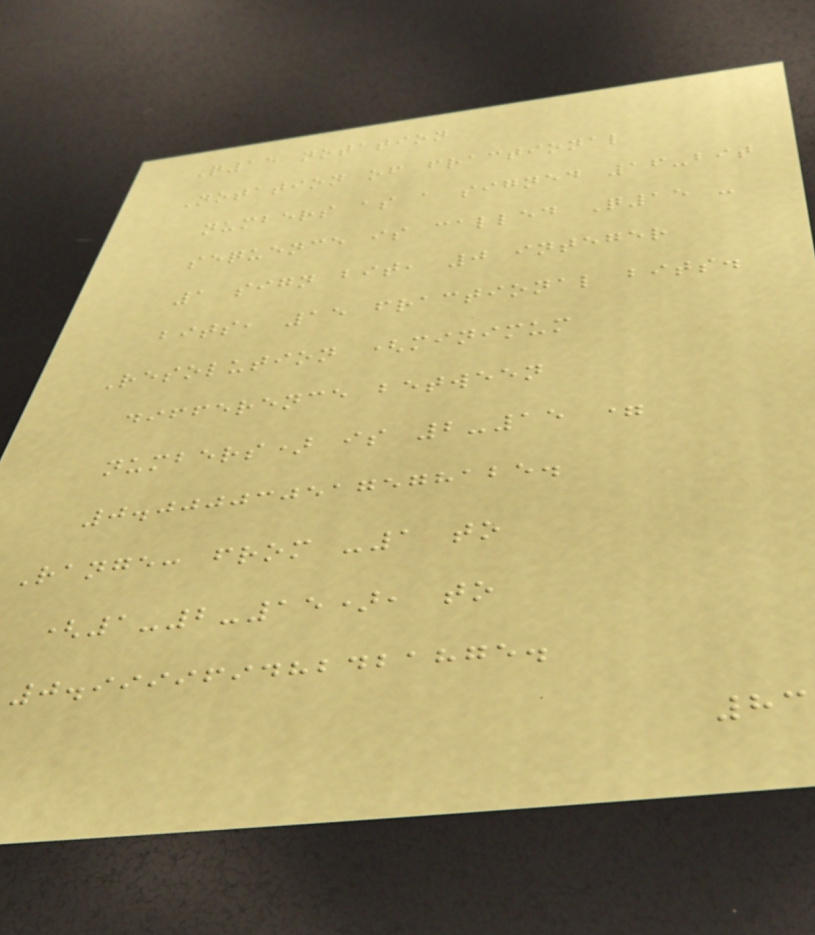Q15 notation
Notation of fractional
numbers as a signed 16-bit
sequence is called Q15 -
1 sign bit, 0 integer
bits, 15 fractional bits.
Resolution (minimum
difference between
numbers) is 2-15 =
0.000030517578125.
Range: from -1 to
(1-2-15), to
0.999969482421875.
83
